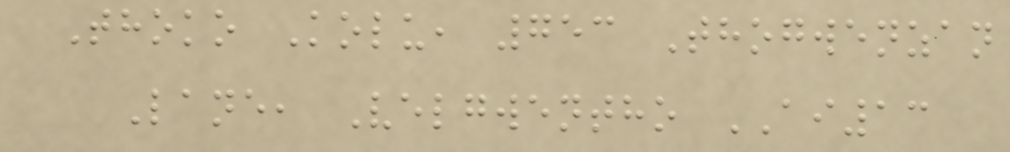Thoko Kolu, 753 Thogwenzan
Lane, Velgwentho AI13
